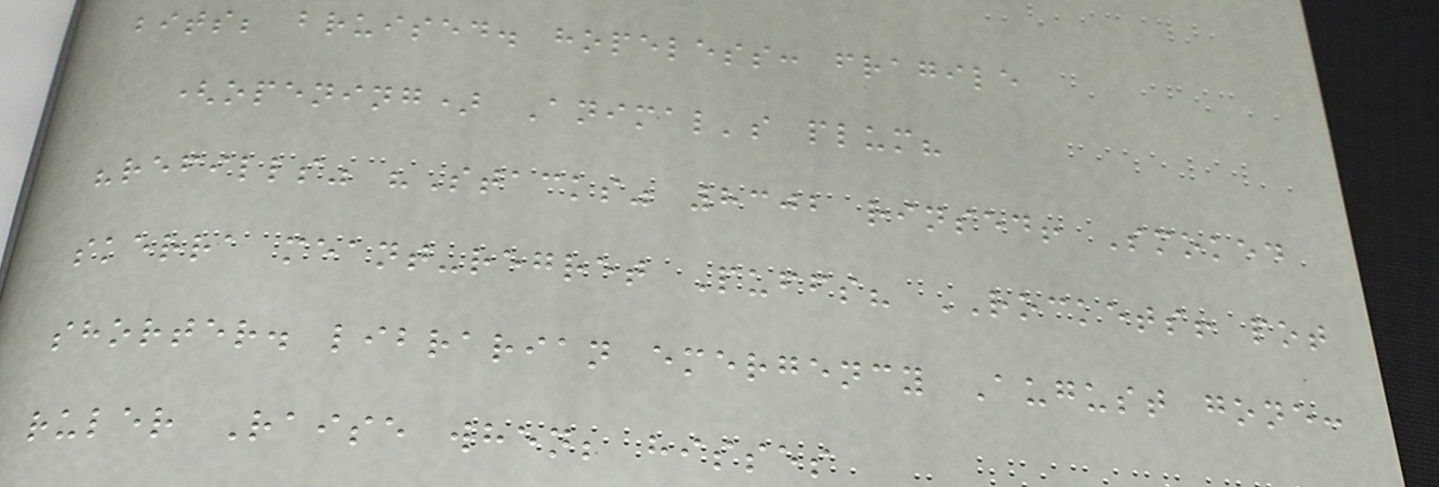bits; bruised. hopeless: fragile
(opening) Animal's plum?
"refills" "Stacks" 8302 rinsed! Smoked
skerra meant-regret Puffs? ROCKETS! pot
shorter. librarian emergency August gone:
ruler Raise when; hisses
